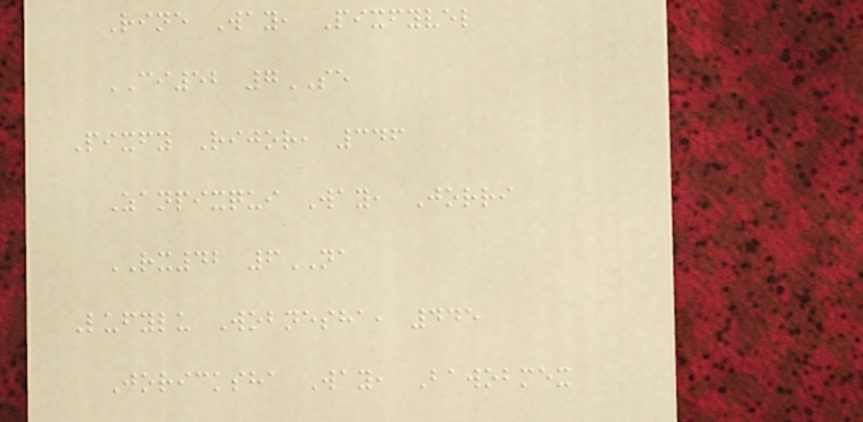Rine Way, Pixfyvel
CI52 7SE
Pixfy Rijor, 346
Zanpixqui Way, Jorri
RX42 6NA
Lufylu Wobnesha, 445
Joricksha Way, Bawobmex
